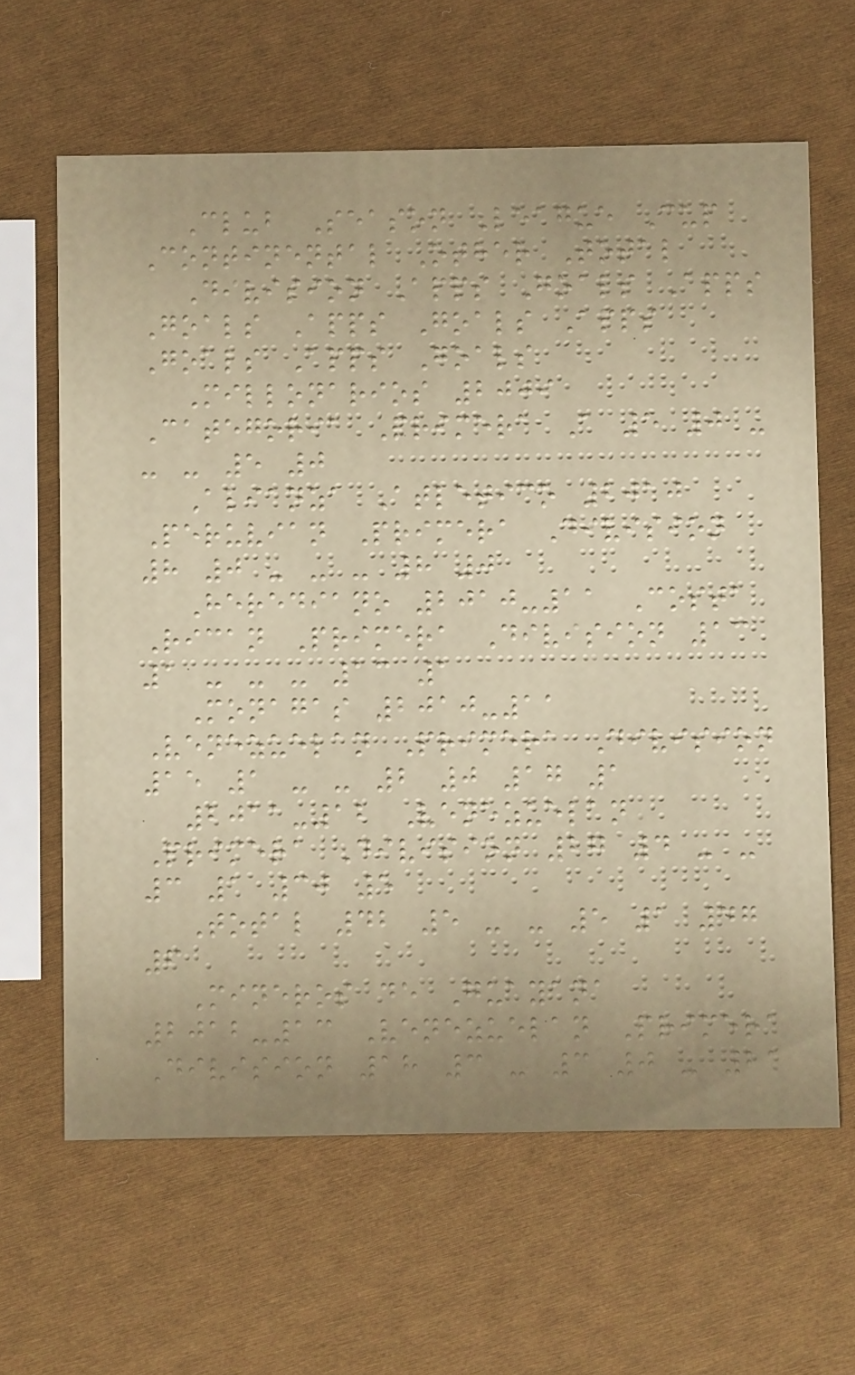Club Season League Cup
Continental Other Total
Division Apps Goals Apps
Goals Apps Goals Apps
Goals Apps Goals
Millonarios 2009
Categoria Primera A 5 0 -
- - 5 0
Alianza Atletico 2010
Peruvian Primera Division
8 0 - - - 8 0
Herediano 2010-11 Costa
Rican Primera Division 13
1 - - - 13 1
Monagas 2010-11
Venezuelan Primera Division
15 1 - - 2 0 17 1
2011-12 Venezuelan
Primera Division 27 4 - -
3 1 30 5
Total 42 5 - - 5 1 47
6
Mineros de Guayana
2012-13 Venezuelan Primera
Division 18 3 - 3 0 - 21
